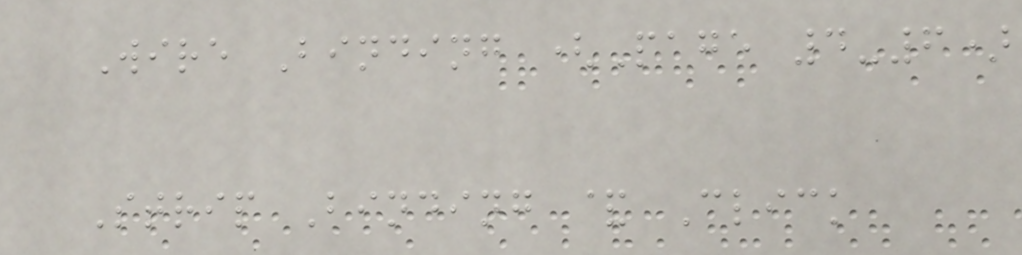Wire Binding (Page 4-6)
Strip Binding & Click
